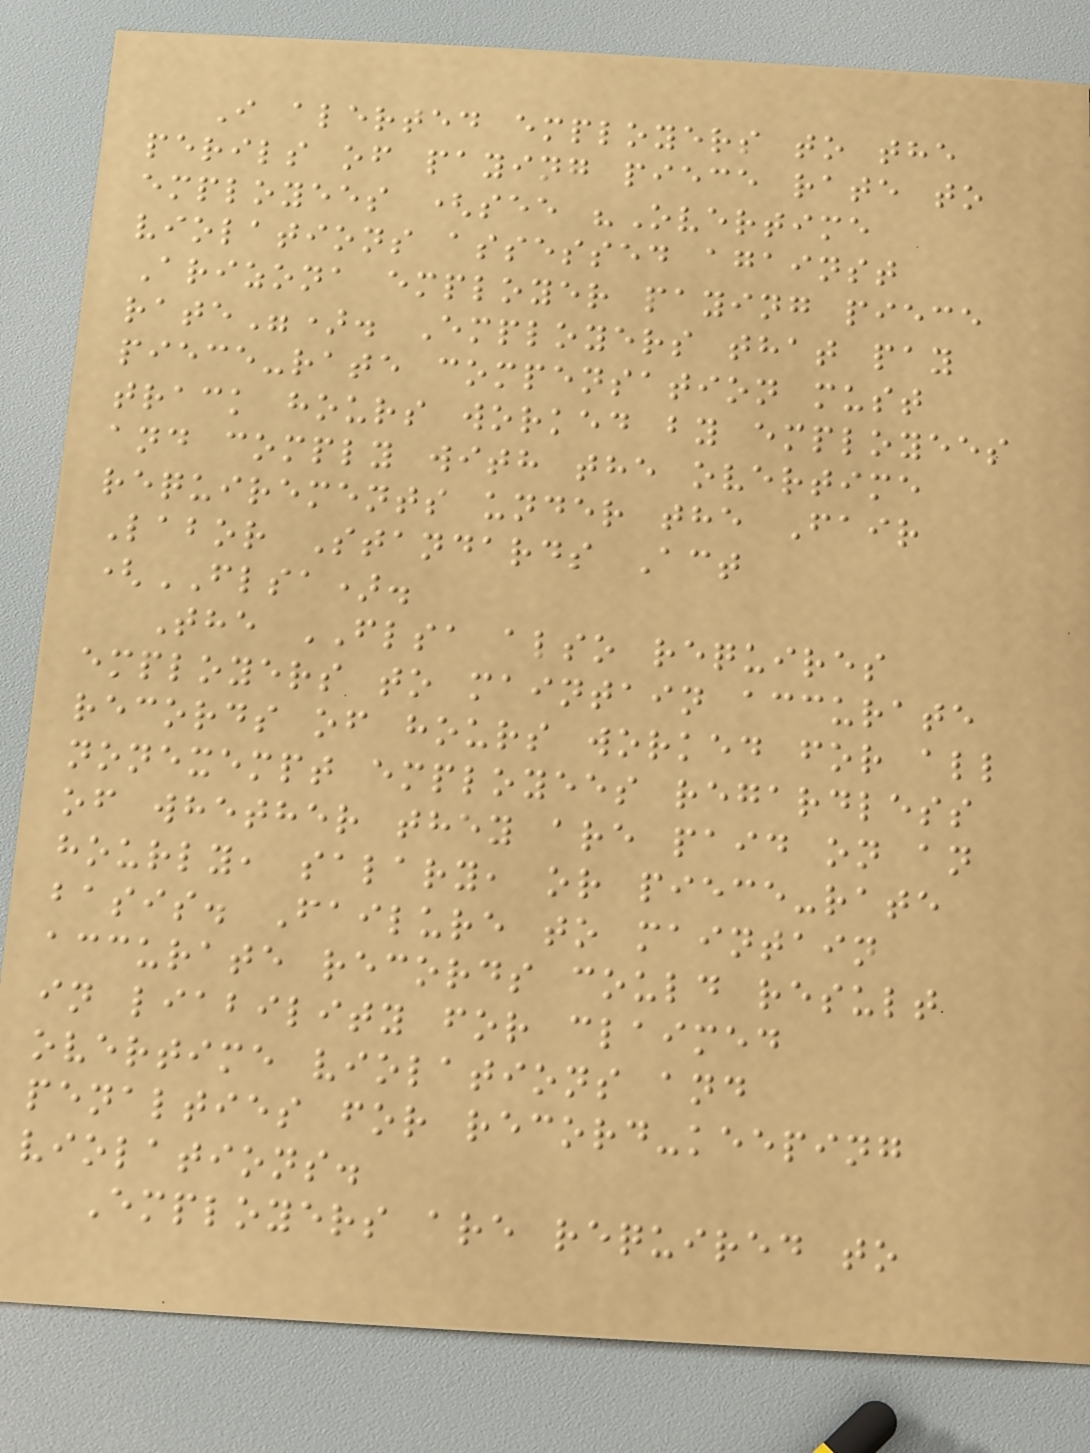I alerted employers to the
perils of paying piece rate to
employees (see "Overtime
violations assessed against
Arizona employer paying piece
rate"). Employers that pay
piece-rate compensation must
track hours worked by employees
and comply with the overtime
requirements under the Fair
Labor Standards Act
(FLSA).
The FLSA also requires
employers to maintain accurate
records of hours worked for all
nonexempt employees regardless
of whether they are paid on an
hourly, salary, or piece-rate
basis. Failure to maintain
accurate records could result
in liability for claimed
overtime violations and
penalties for record-keeping
violations.
Employers are required to
